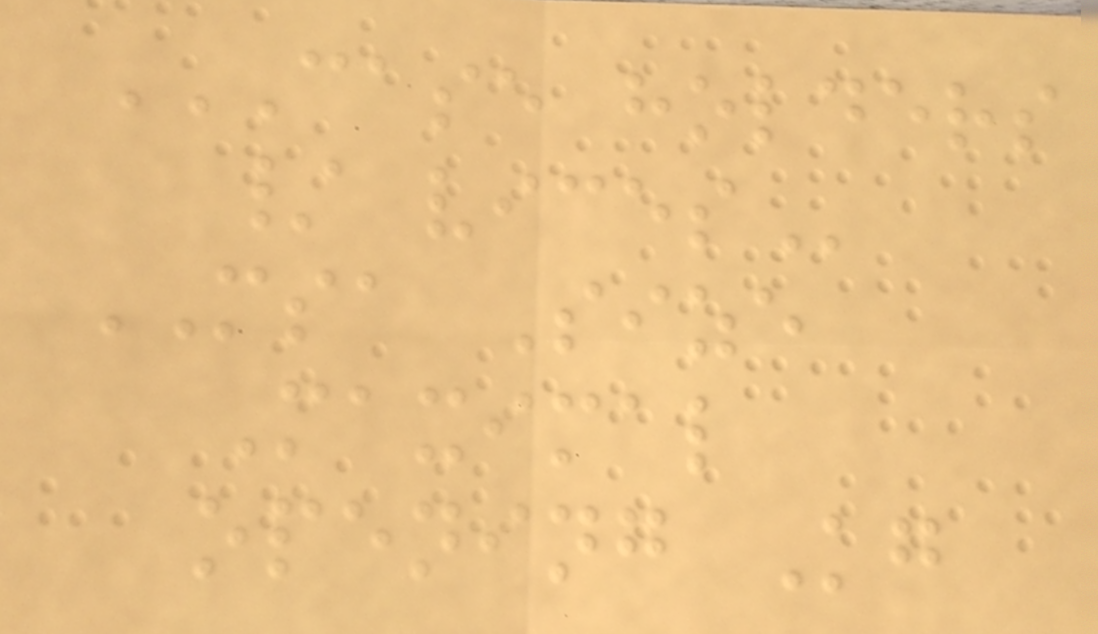CASE HOLDERS
/ VICES
MSA Size
Maximal
opening Kg
